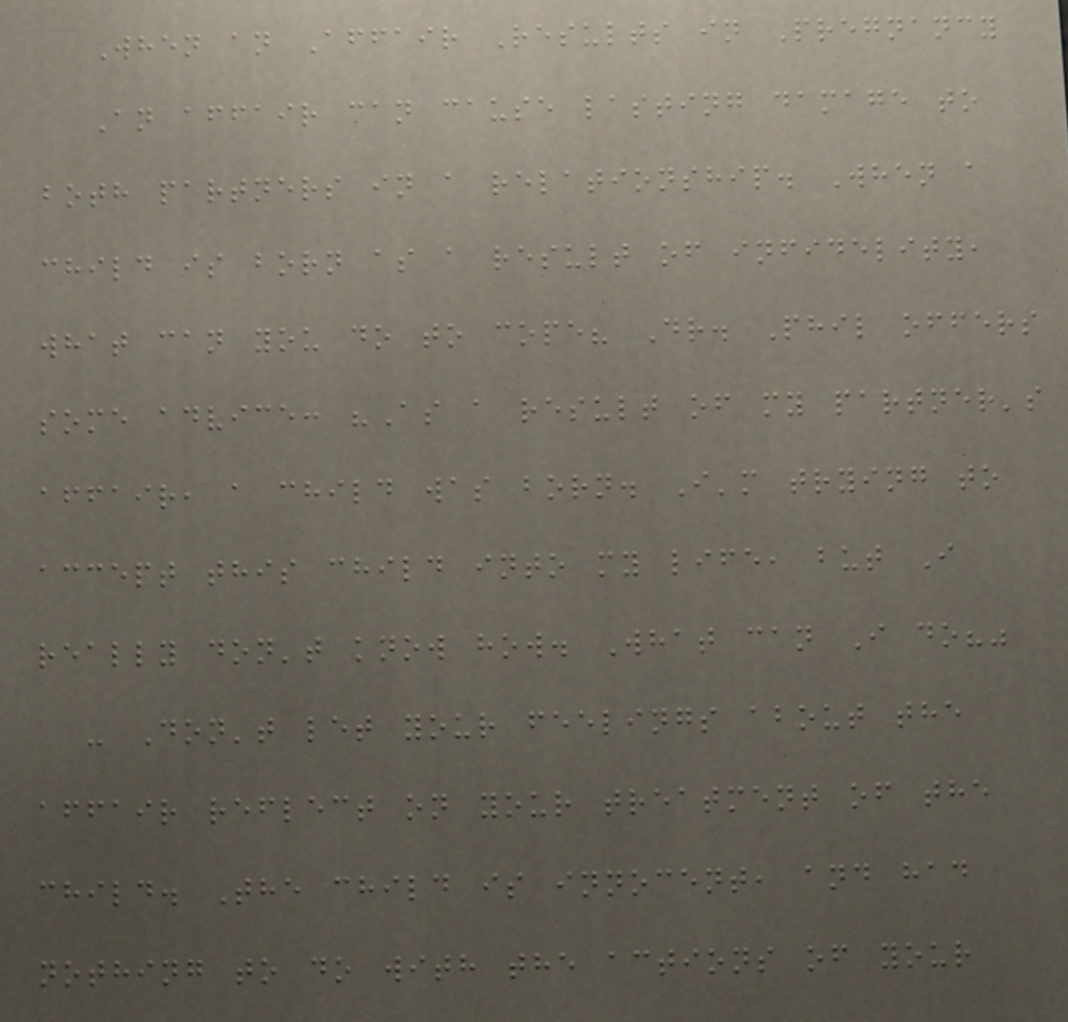When an Affair Results in Pregnancy
An affair can cause lasting damage to
both partners in a relationship. When a
child is born as a result of infidelity,
what can you do to cope? Dr. Phil offers
some advice: "As a result of my partner's
affair, a child was born. I'm trying to
accept this child into my life, but I
really don't know how. What can I do?"
- Don't let your feelings about the
affair reflect on your treatment of the
child. The child is innocent, and had
nothing to do with the actions of your
